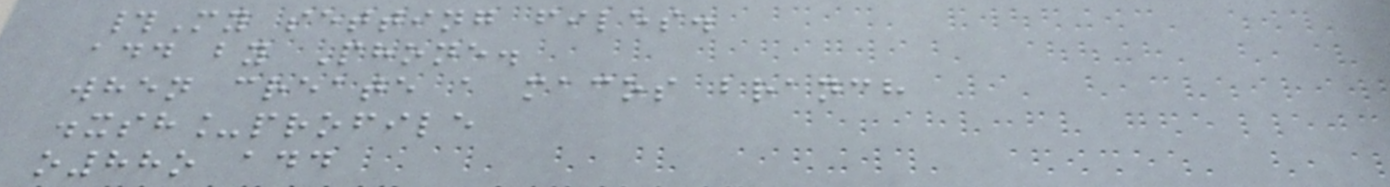#My setting files.
add by Phone.
when create a macos branch
.xsh_profile
o88o add
